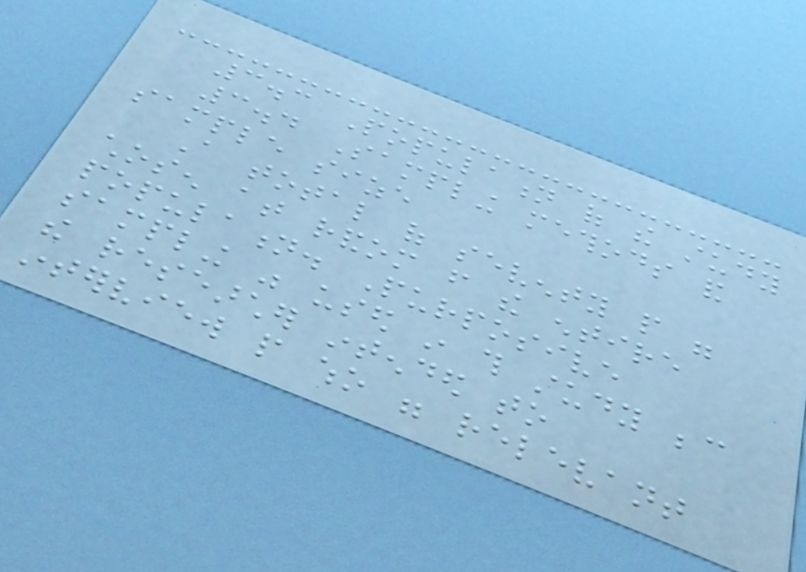3.3 Population of the study
3.4 Sampling methods and
sample size
A total of seventy people were
chosen at random from the entire
population. Purposive
sampling was used in this study because
the researcher intended to
interview people who were relevant
